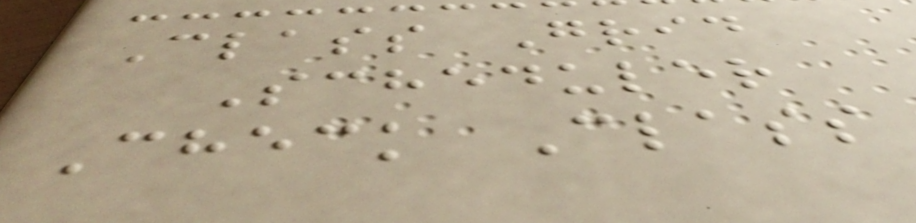Class Grid
Scheduler
Check Class
